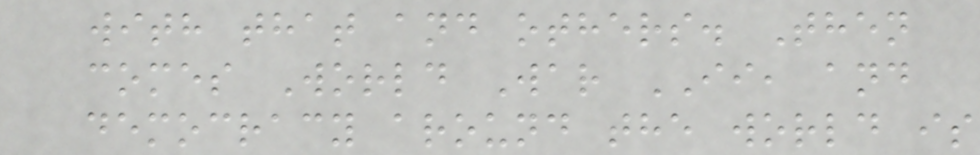with that and others. Then
comes World War II, and
democracy around the world is
